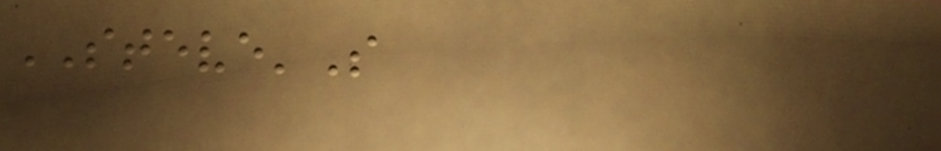STEVE'S
